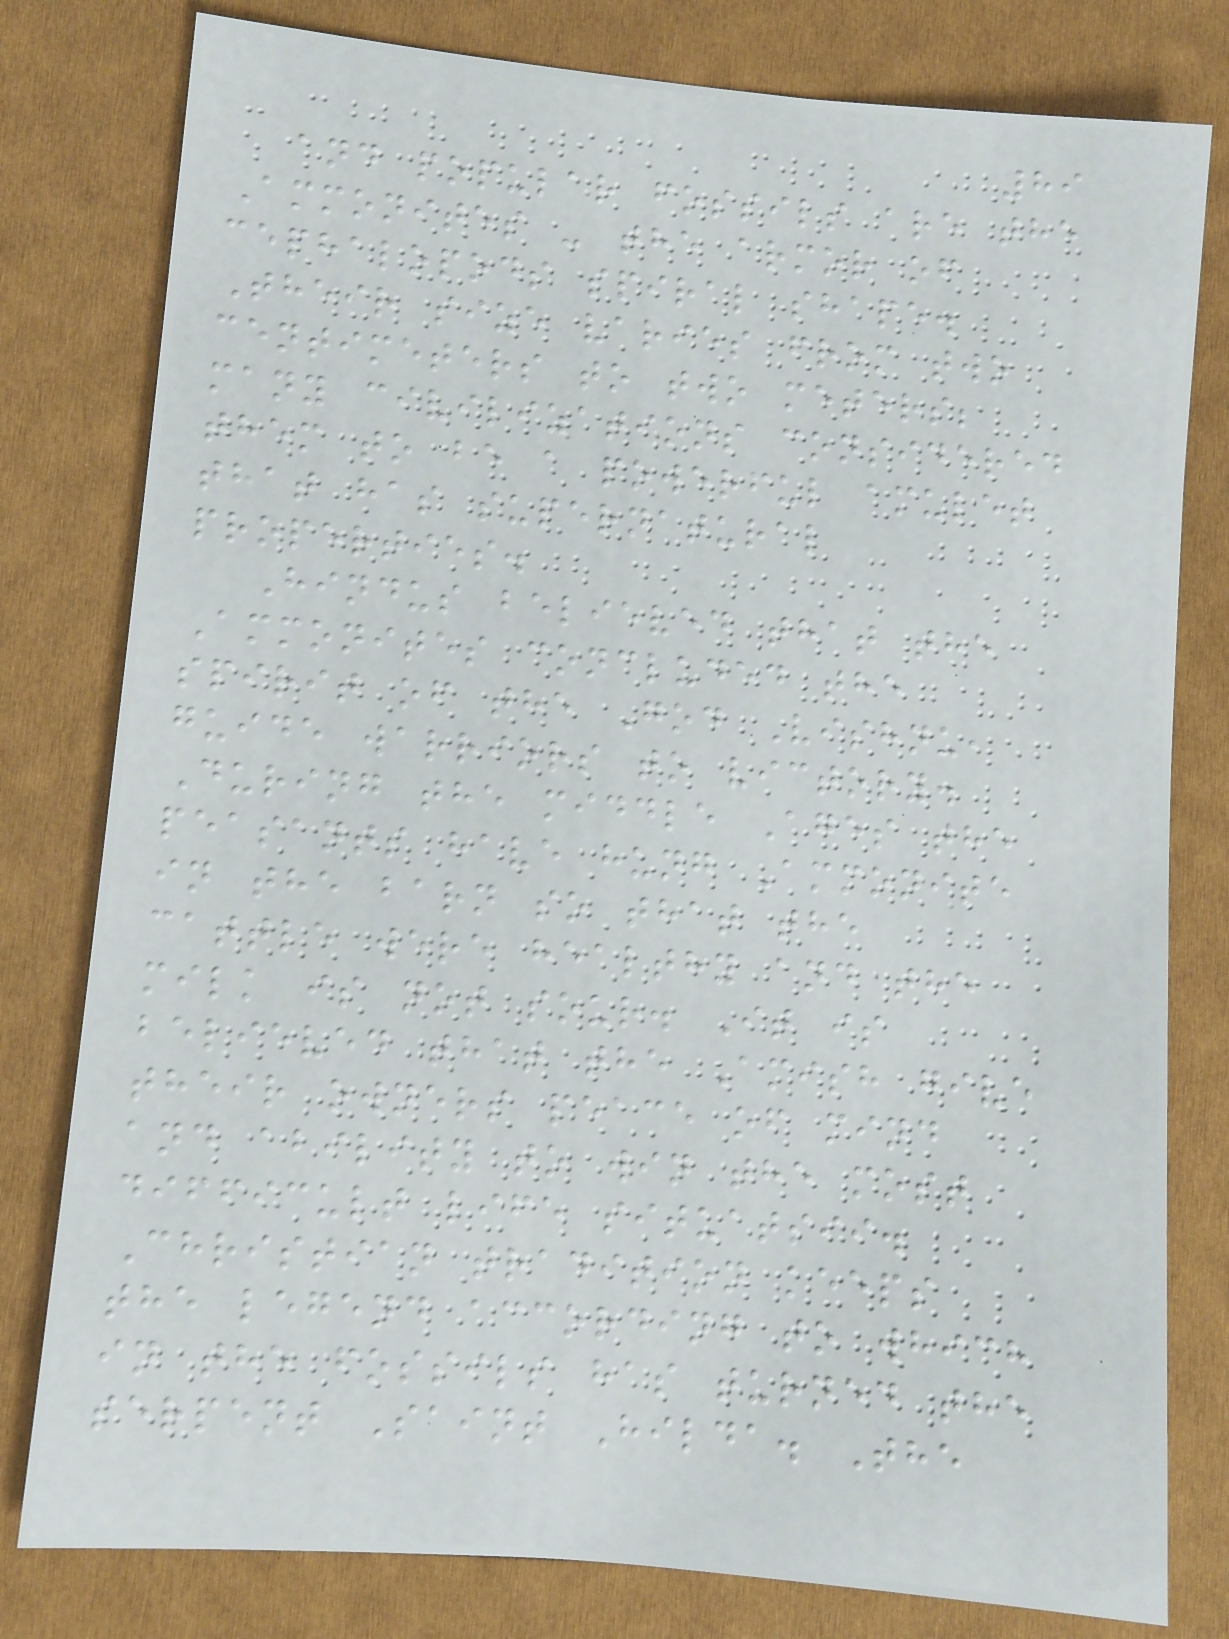89
and popular fossils are the
Ammonites - the armor of
cephalopods spiral shape.
Their size varies from two
centimeters to two meters;
many civilizations considered
them to be a powerful amulet
that has supernatural
properties.
Hindus believed that the
Ammonites concluded the
spirit of the God Vishnu,
guide warriors to victory.
During the middle Ages the
peasants have hung Ammonite
in the barn so that the
cattle were healthy and the
milk is not sour. It is
believed that the Amish give
their owners peace of mind
and ability to win the most
difficult life situatsii.
Christian tradition keeps
the legend according to which
in the fossils has turned the
serpent Saint Hilda. The
